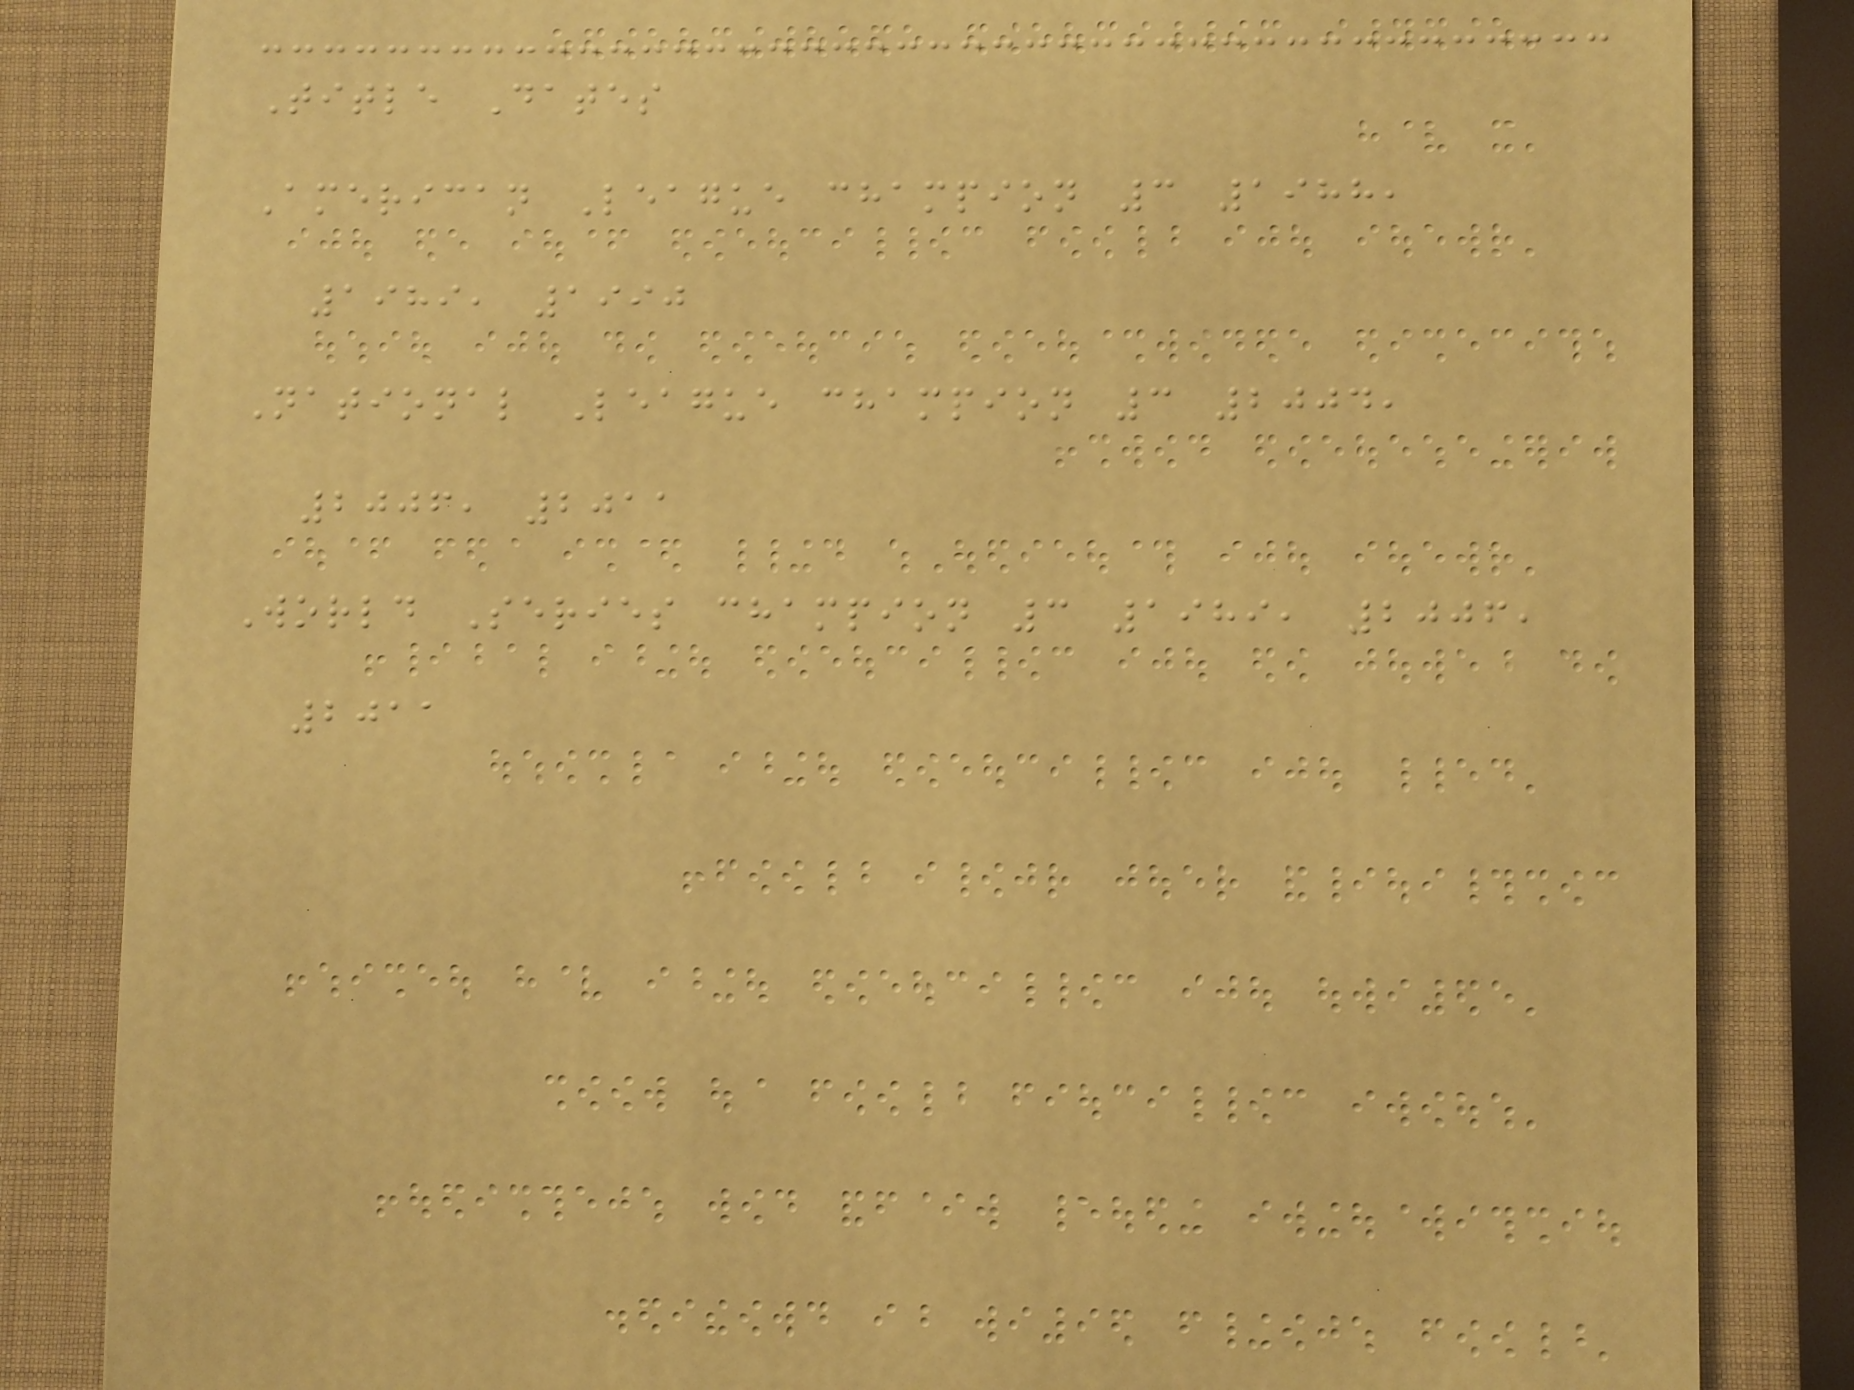Title Dates
American League champion 3 1988,
1989, 1990
National League champion 3 2004,
2006, 2011
World Series champion 3 1989, 2006,
2011
